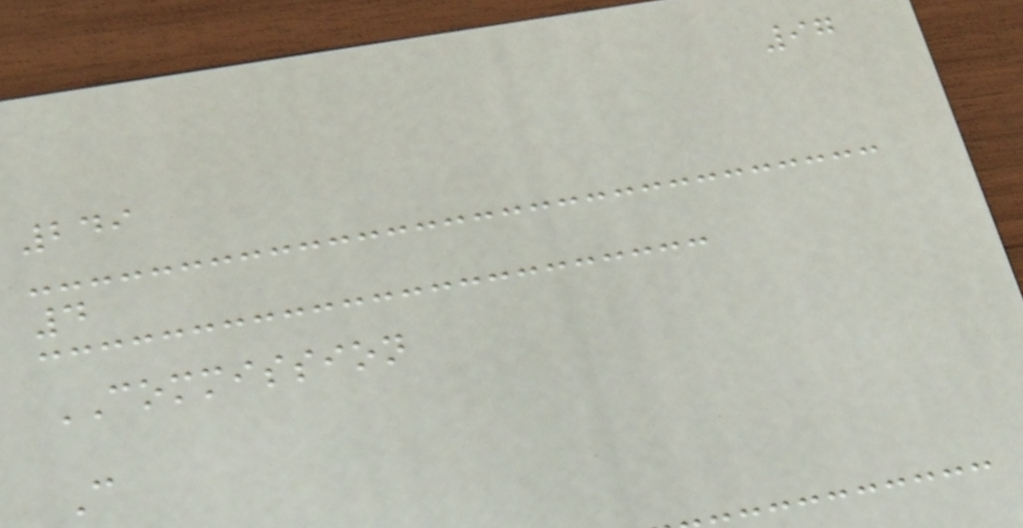97
249
4
COMMISSION
C
